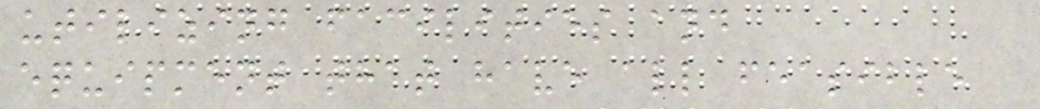utilizing facilities and
equipment that have all feasible
